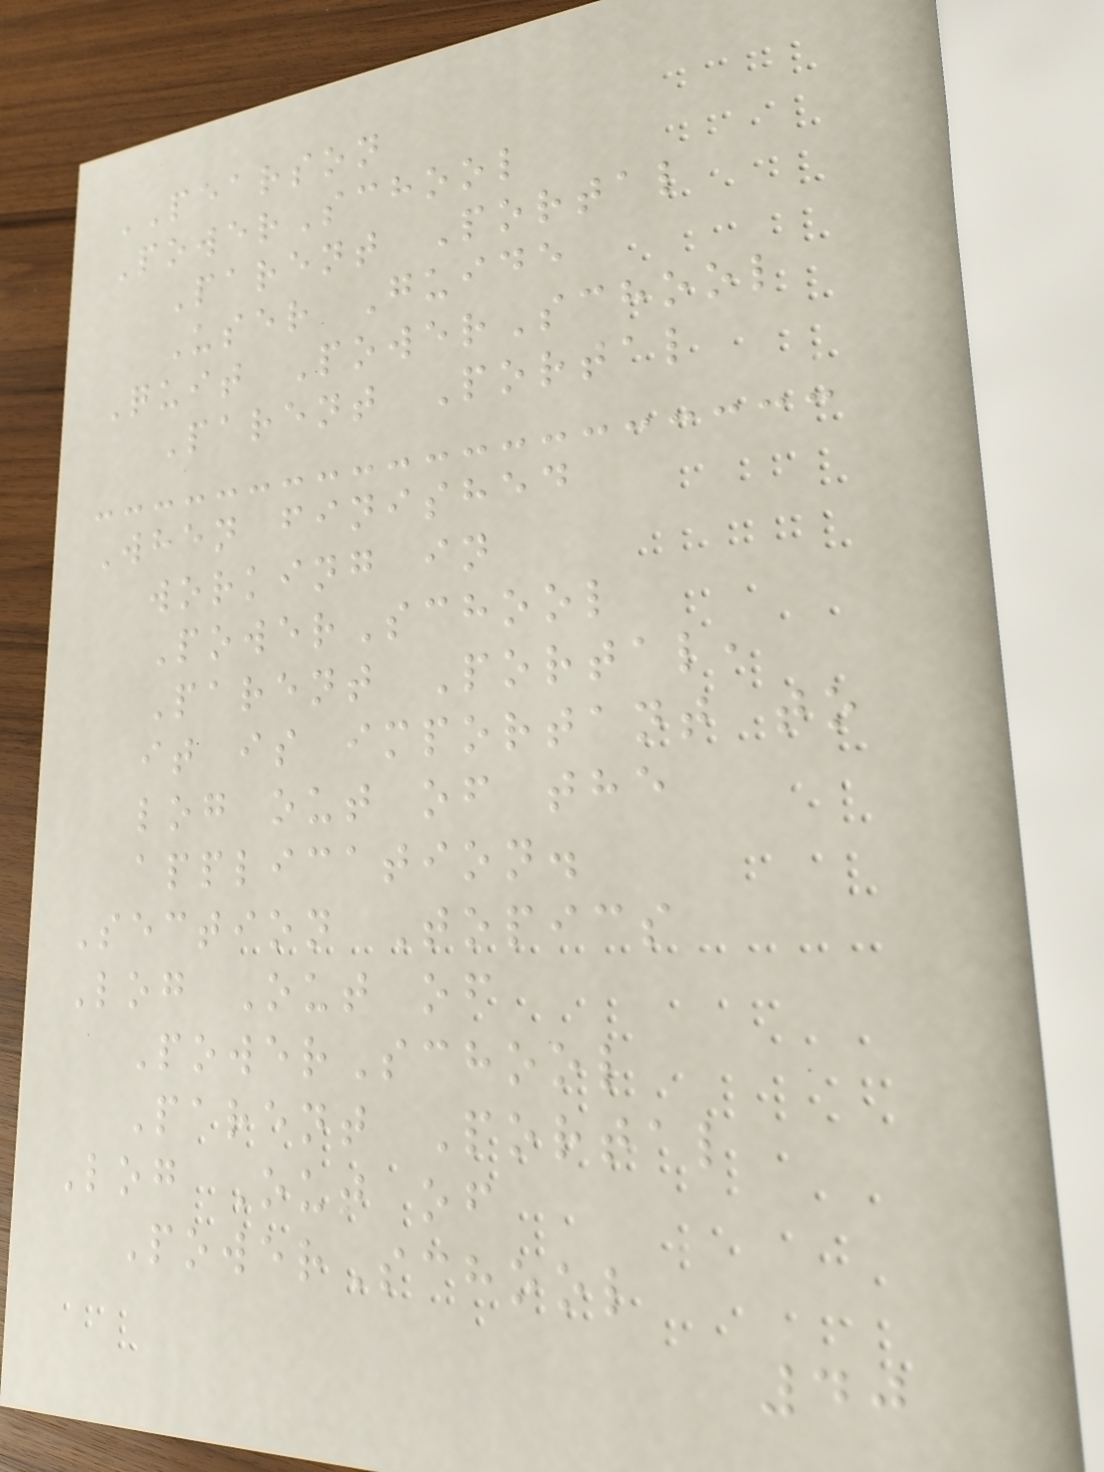PEARSON
PowerSchool
Parent Portal
User Guide
Quit PowerSchool
Parent Portal
When finished
working in
PowerSchool
Parent Portal,
it is important to
log out of the
application.
Section Topics
Log Out of
PowerSchool
Parent Portal
Log Out of
PowerSchool
40
